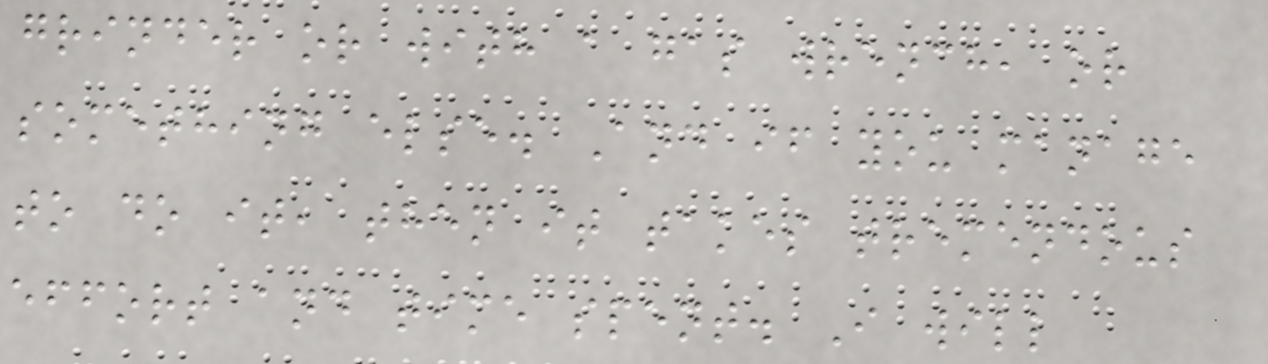grinder or with a gas wrench, or
something else. And if you manage
to do it, then it takes tremendous
effort and time spent. I will
